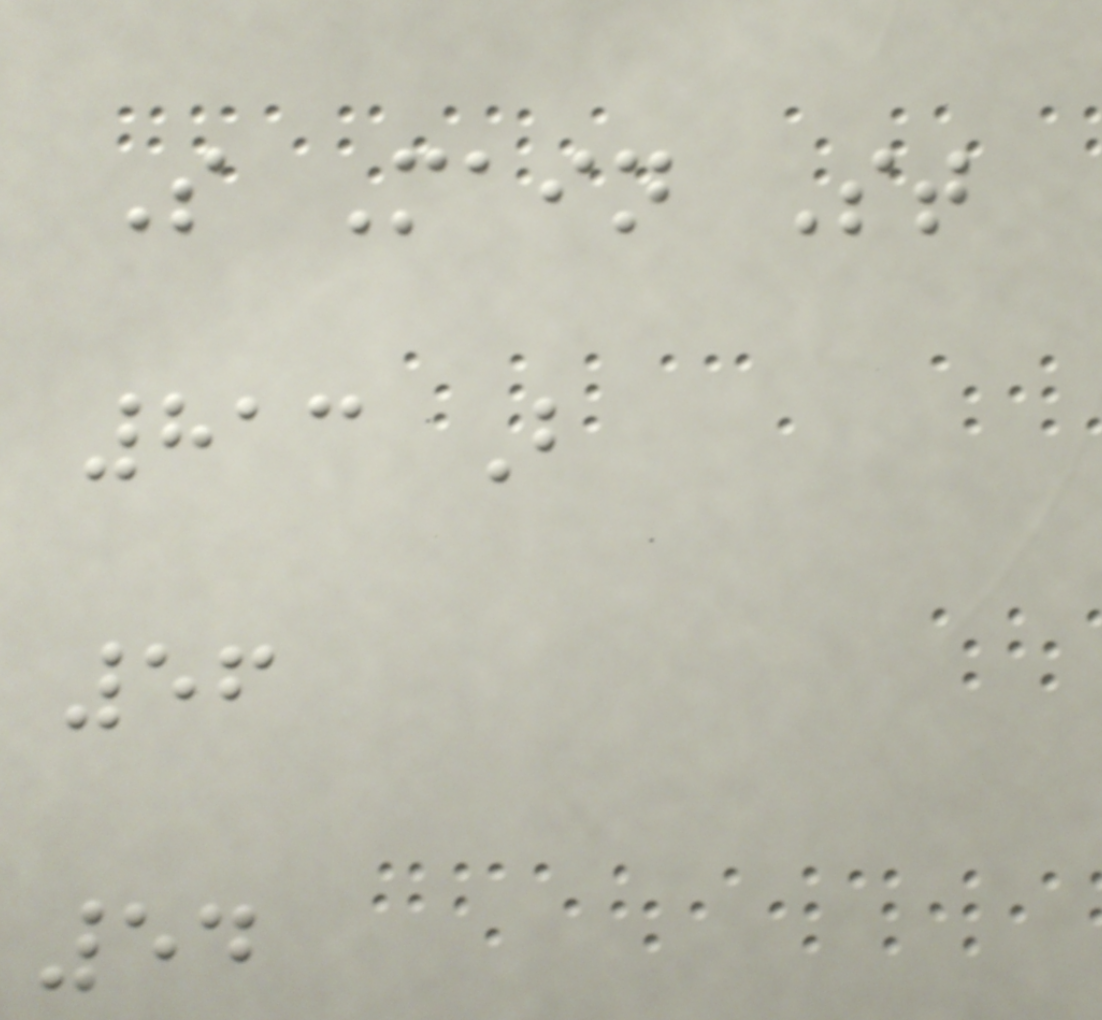S Main St
813 B
56
54
